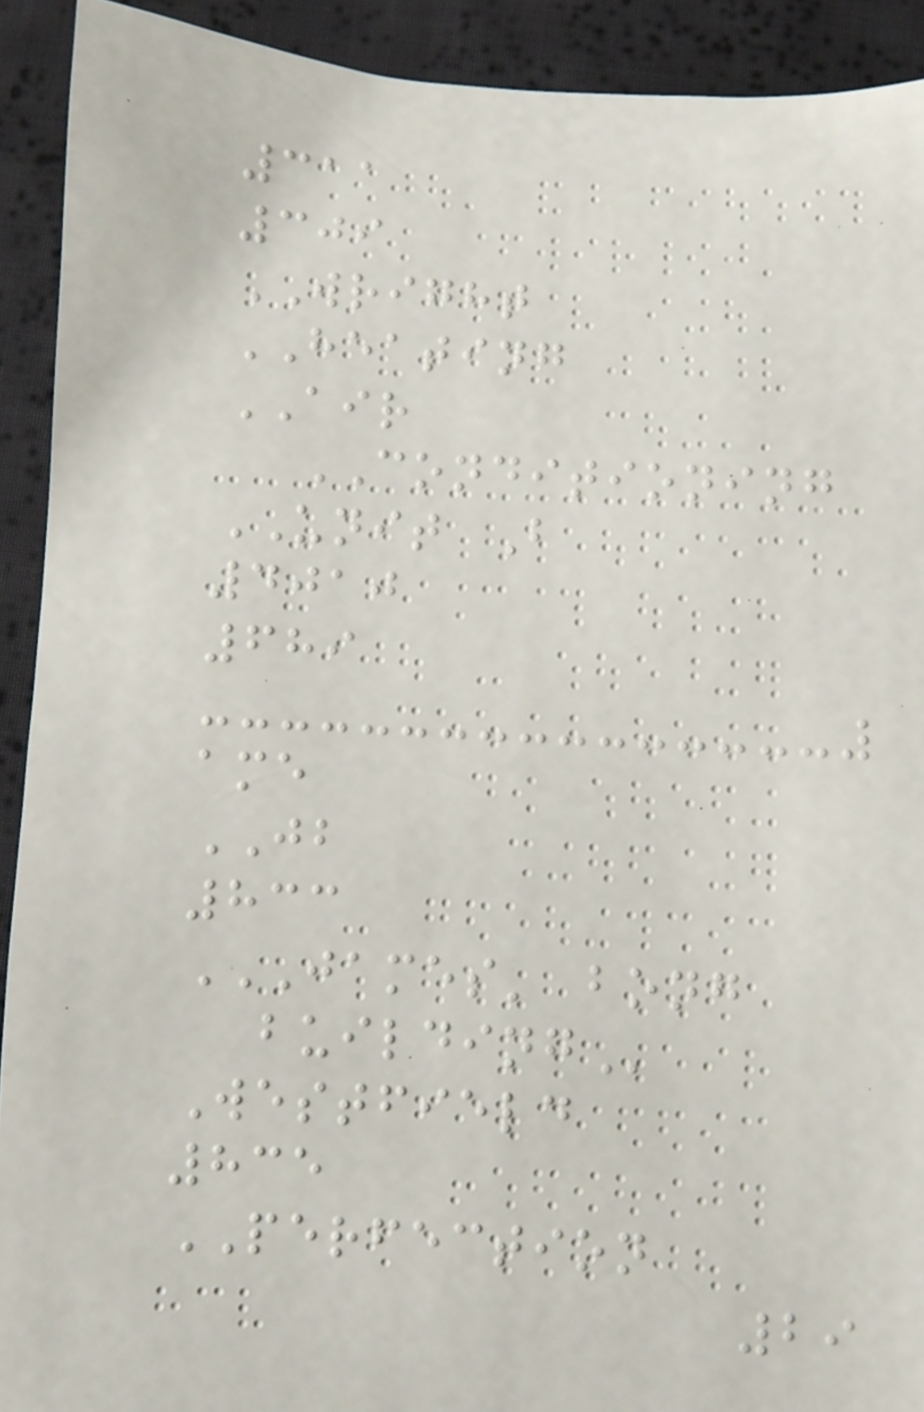311
309
WRIGHT
HEATING
AIR
CONDITIONING
UNIT B
4010
689
ame
JB
833
JAMES' BONG
BUILDING
Westfield
835
PERFECTION
29
